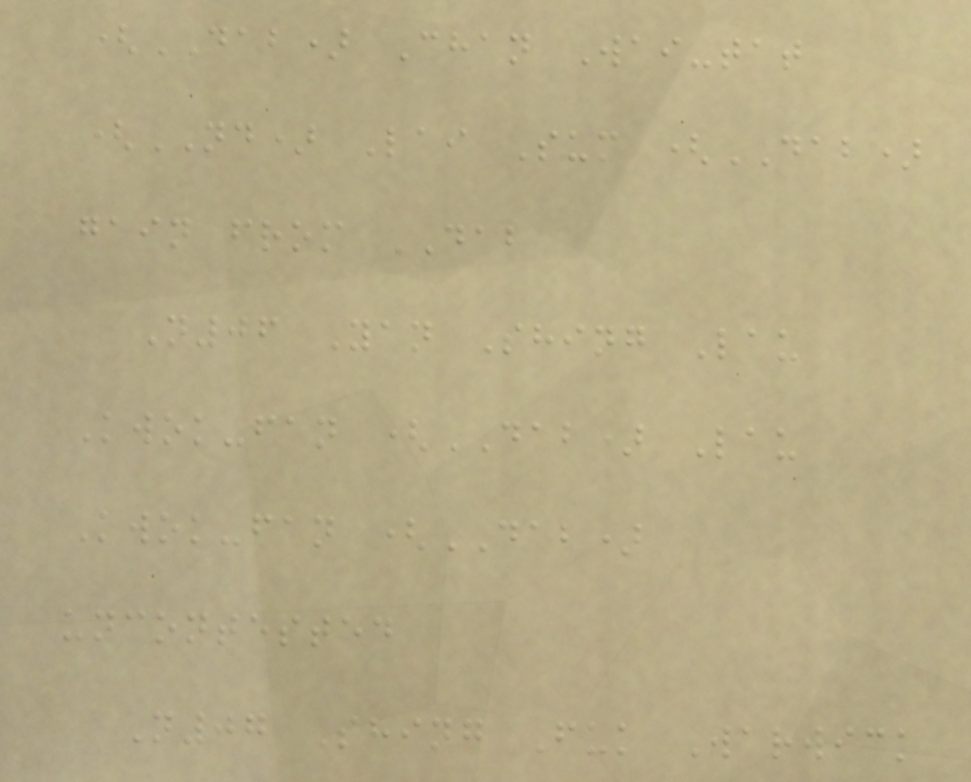(DAB) Chan Wai-tat
(ND) Lai Sum (DAB)
gain from DAB
N06 Yan Shing Lau
Kwok-fan (DAB) Lau
Kwok-fan (DAB)
uncontested
N07 Shing Fuk Warwick
